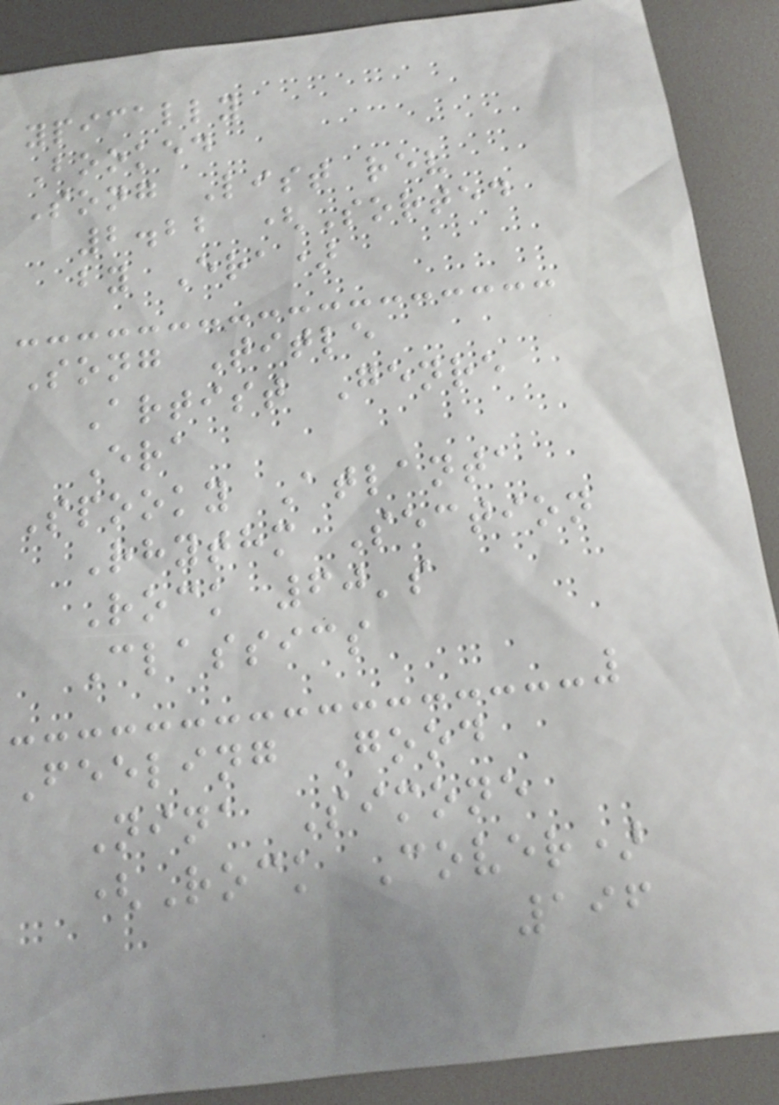ypically
Booked
Song List rev
2.22 (Sorted
by Era)
Song Title
Artist Genre
Era
Spooky Atlanta
Rhythm Section
Rock 60's
Classics
Feeling Good
Nina Simone
(Rock Cover)
196
